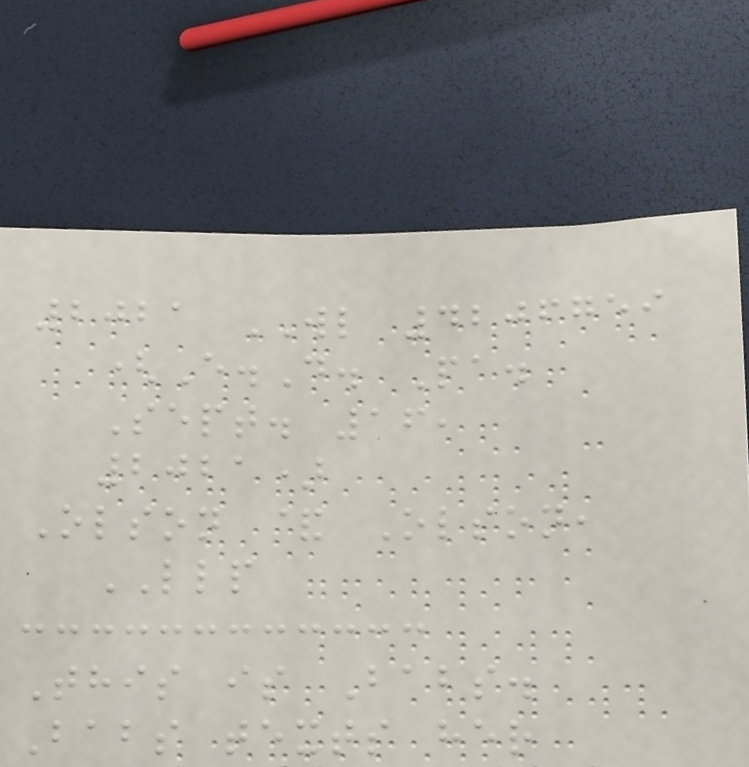2021 WL 4206759
(E.D. Pa.
Sept. 16,
2021)
Olson & Olson,
LLP
This is Babs.
Babs texts her
